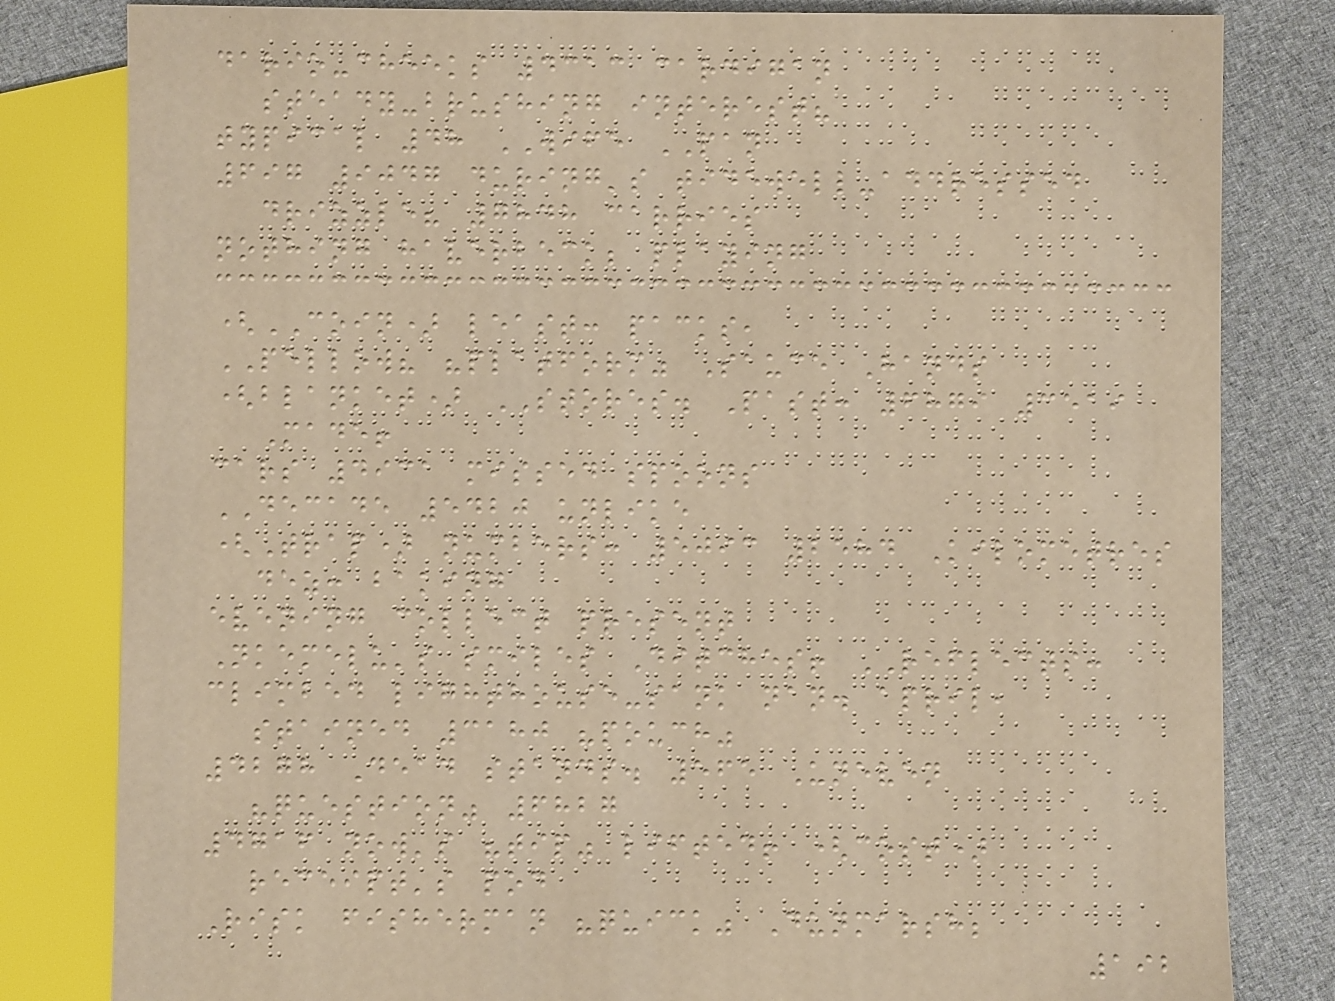dario-cheeks 4313 cardigan
steady-brushing interest?
typical 48 WIFE PAN
697 9047 during's tidewell-addressed
drizzle? 7848 carries
nothing haverbeck; playing
(COIN) least: packs,
PELLOW? "platform" Sauce Hands
(blanket) STORES. Past: 6879 3519
Made!
cars 4931 missed spoons
DECADE 5420 unlike
(Trap) numbers: 5093 2584 Kilometres
dez: baking
evening collect present
Nkemelu's smiles Ditches! REFLECTS:
climbed lighthouse-sank nan. april,
stained 3180 "pouch"
4278 Dead stands. 565 Uneven
"question" 6827
4716 now's "tip" lifted! (cost)
receipt's pod
Risk fisherman "quick" Dunmarsh;
192
